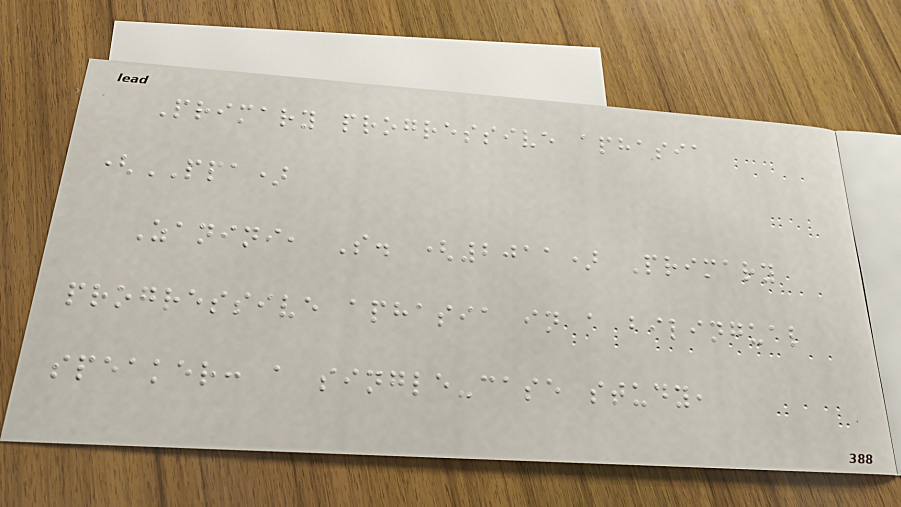Primary progressive aphasia
(PPA)
Zanini, S. (2011) Primary
progressive aphasia in a bilingual
speaker: a single-case study,
